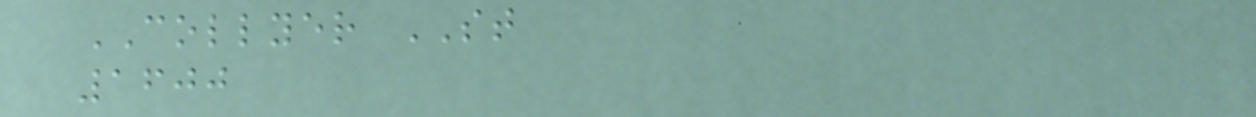COLLYER ST
1600
